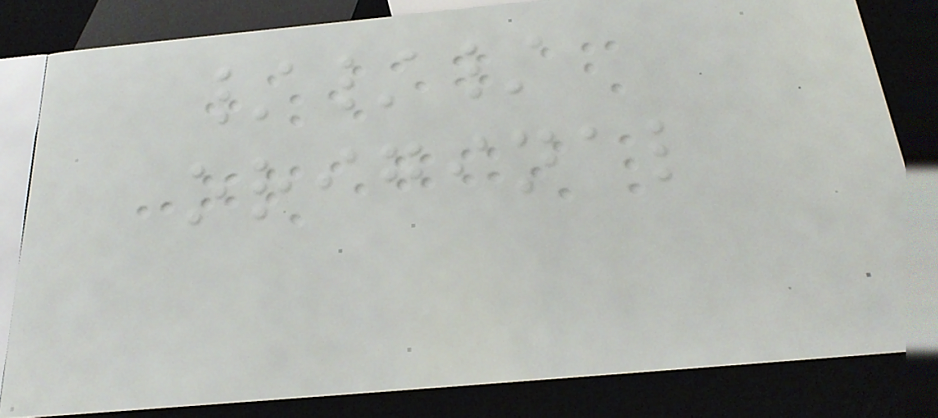///
original
